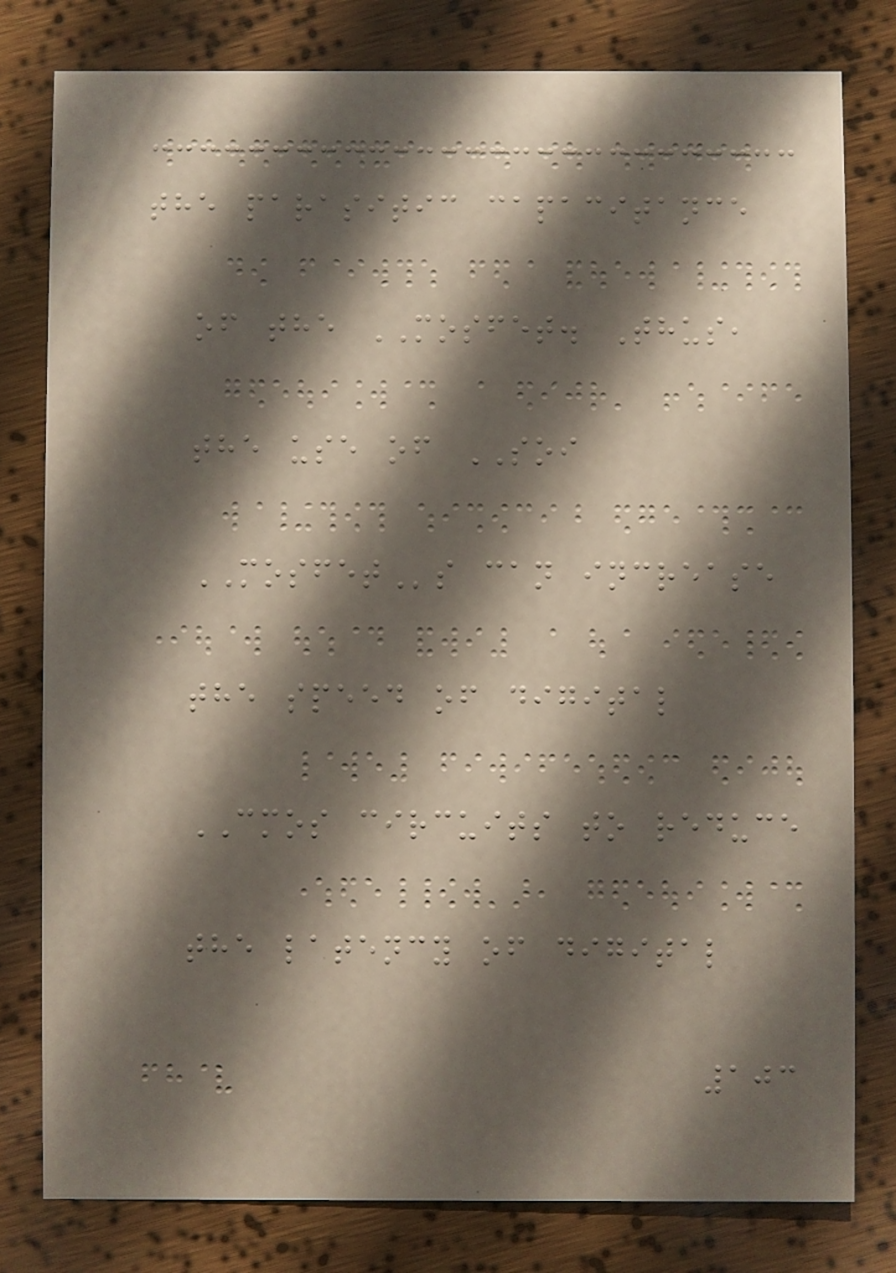the parasitic capacitance
of the MOSFET. Thus,
the use of SOI
MOSFETs can increase
the speed of digital
CMOS circuits to reduce
the latency of digital
103
